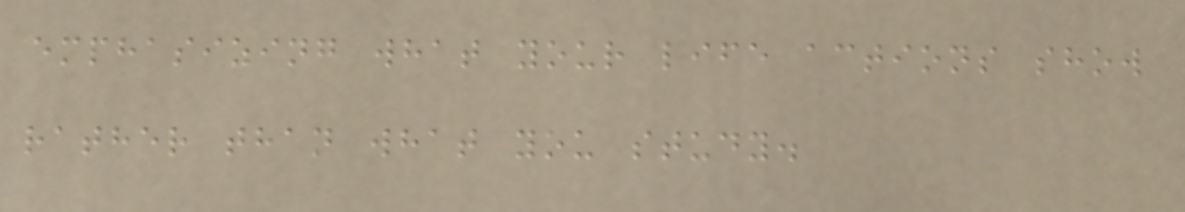emphasizing what your life actions show
rather than what you study.
